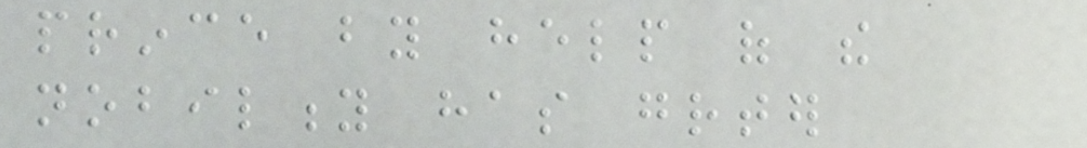prince by help of the
nobility has greater
